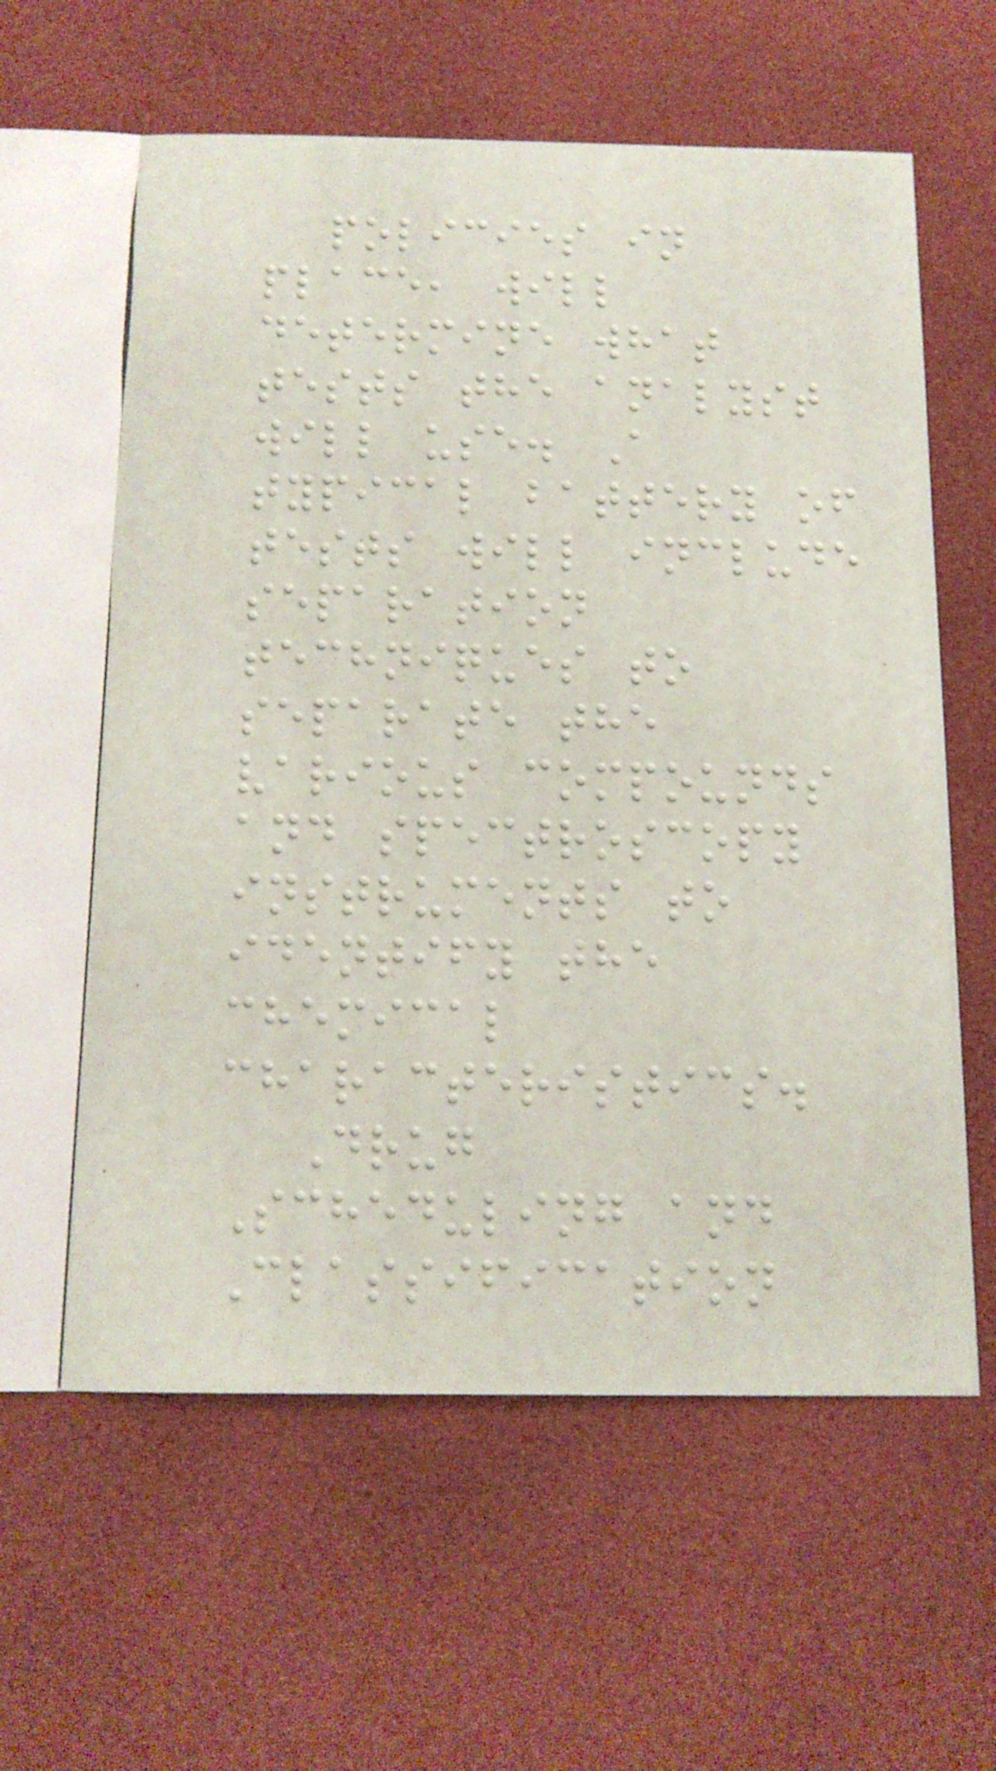policies in
place, will
determine what
tests the analyst
will use. A
typical battery of
tests will include
separation
techniques to
separate the
various compounds
and spectroscopy
instruments to
identify the
chemical
characteristics.
Drug
Scheduling and
Classification
